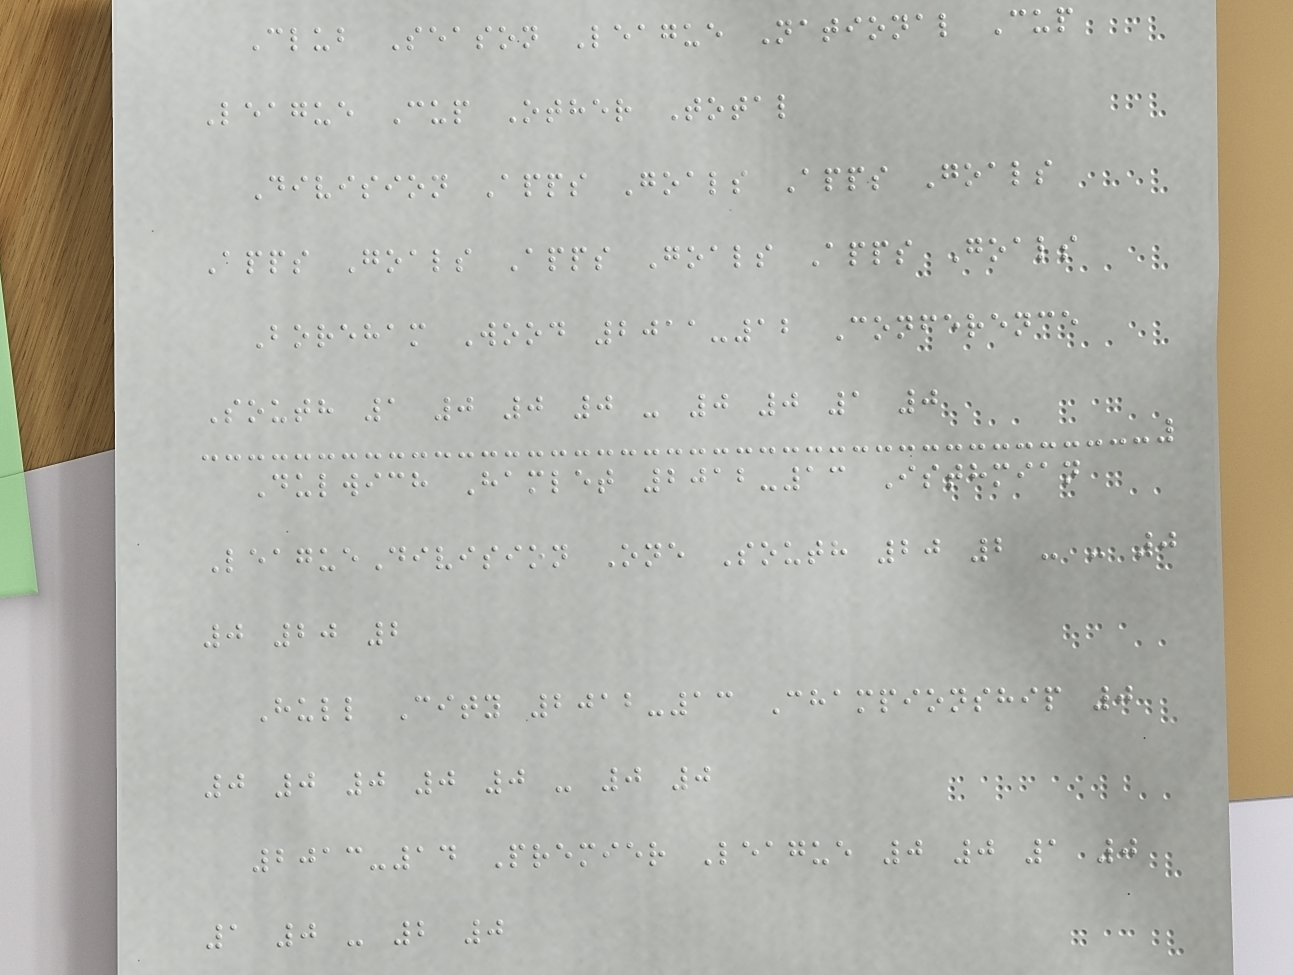Club Season League National Cup
League Cup Other Total
Division Apps Goals Apps Goals
Apps Goals Apps Goals Apps Goals
Boreham Wood 2011-12 Conference
South 1 0 0 0 - 0 0 1 0
Dulwich Hamlet 2012-13 Isthmian
LeagueDivision One South 20 2 - - 0
0 20 2
Hull City 2012-13 Championship 0
0 0 0 0 0 - 0 0
2013-14 Premier League 0 0 1 0
1 0 - 2 0
